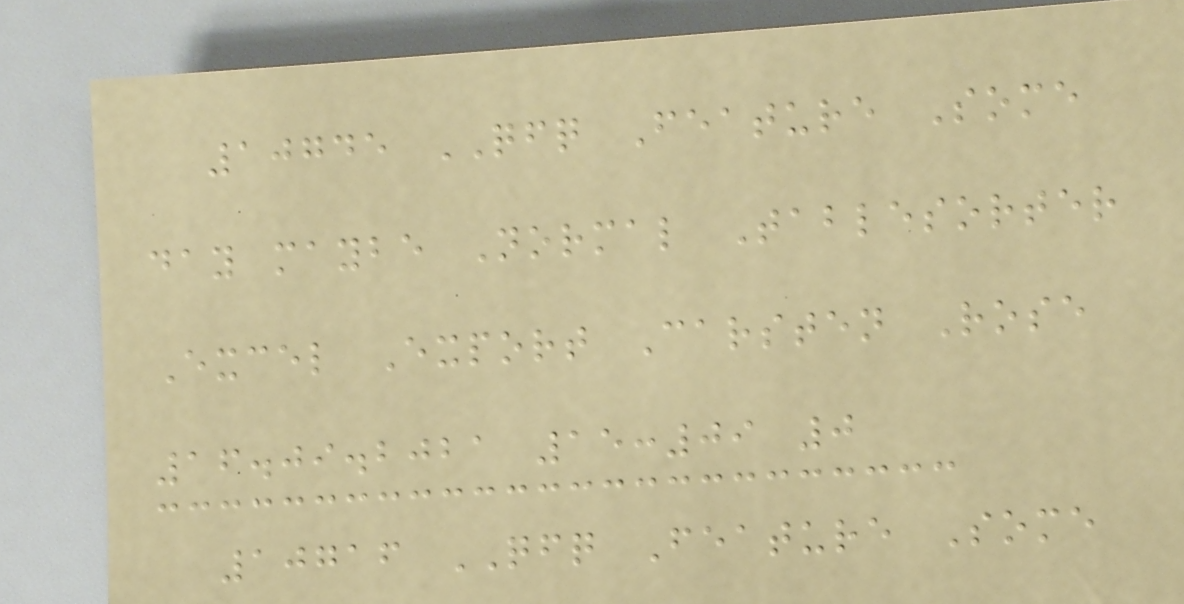10745 QFQ Feature Some
day maybe Normal Tablesorter
Excel Export Carsten Rose
16.09.2021 15:09 0
10716 QFQ Feature Some
